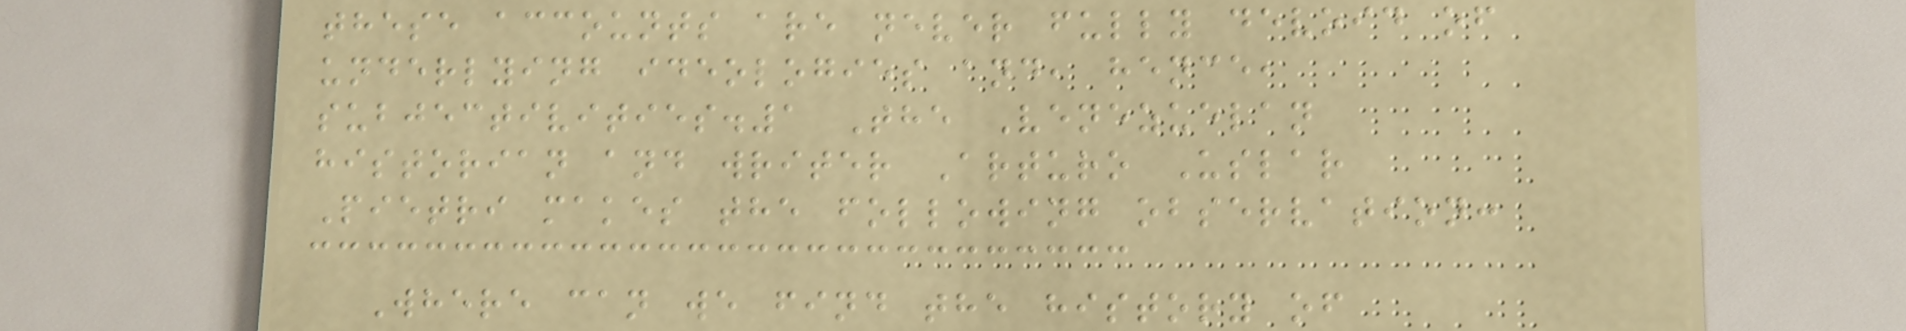these accounts are never fully devoid of
underlying ideologies and, hence,
subjectivities.1 The Venezuelan
historian and writer Arturo Uslar
Pietri makes the following observation:
Where can we find the history of
